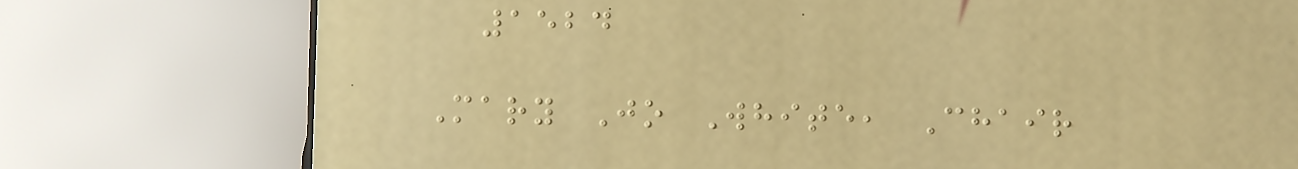1524
Mary Jo White, Chair
